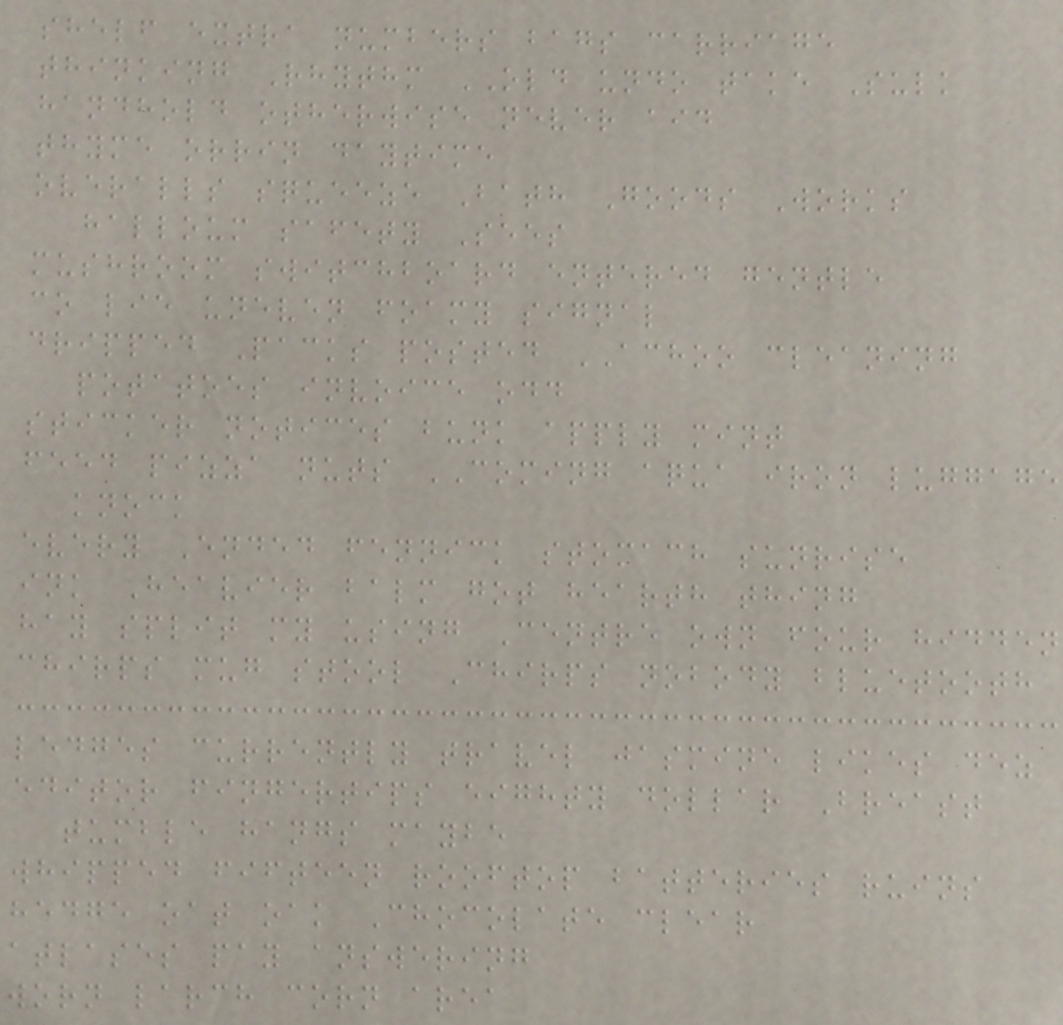shelf extra numbers bags carriage
thinking Rhythm OLD undo take Sulk
handhold otherwise never aid
thyme orrin daytime
overalls squeeze Bath Goods Works
halloum safety Sees
mushroom switchboard entered gentle
co lie uneven foamy signal
dripped Packs posted ACHOO cleaning
potatoes invoice odd
sticker notices bunk apply mint
feed pizza nuts COMING aqua iron luggage
knock
every Ended fennick stomach sunrise
ink Heavier balm got hearth thing
hay split my using Centre own four hidden
chirps mug stool Chirps nobody bluetooth
ledges currently travel jasmine likes dez
editor fingertips eighty dollar Breast
tumble hangs maybe
whipped fifteen rooftop batteries ruins
hedge oat oak Chocolate clear
atlases pay answering
worn larch corn area
